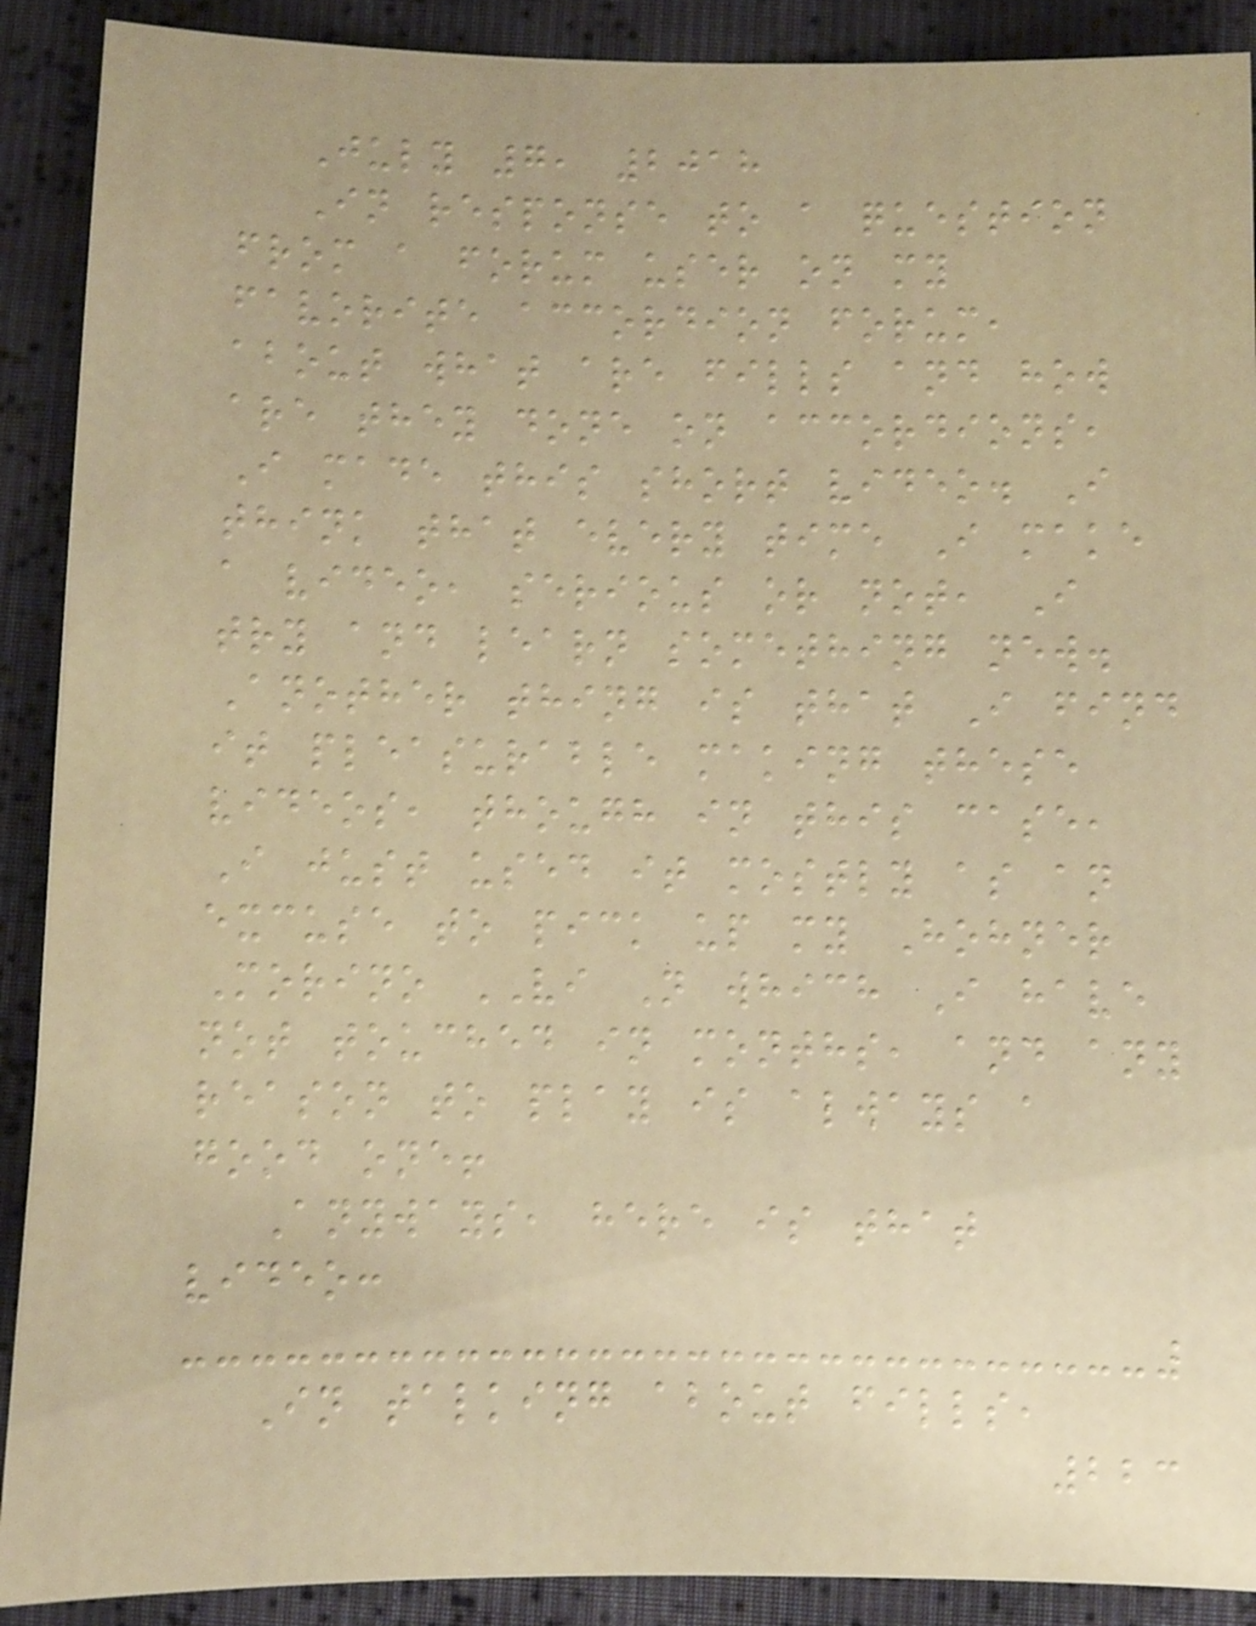July 7, 2018
In response to a question
from a forum user on my
favorite accordion forum,
about what are fills and how
are they done on accordions,
I made this short video. I
think that every time I make
a video, serious or not, I
try and learn something new.
Another thing is that I find
it pleasurable making these
videos, though in this case,
I just used it mostly as an
excuse to pick up my Hohner
Morino VI N which I have
not touched in months, and any
reason to play is always a
good one!
Anyways, here is that
video:
In talking about fills,
223
